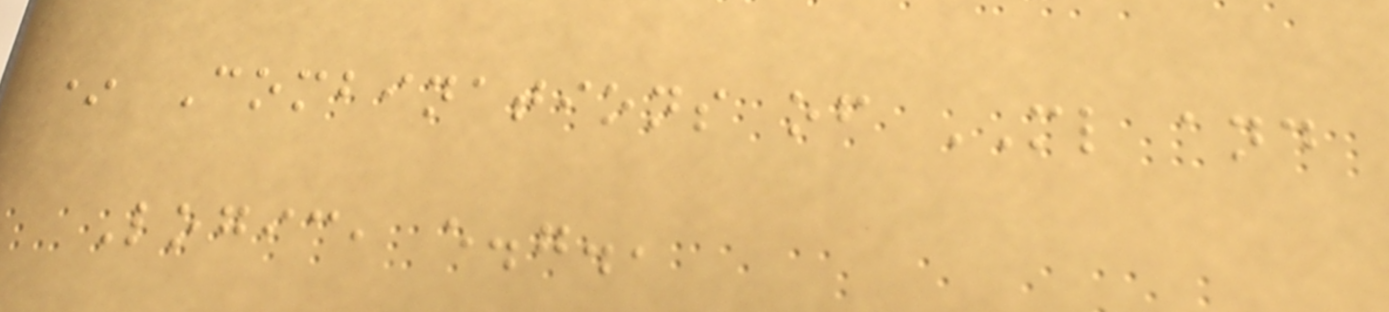* Combinations of ML and
Logic, e.g.,
